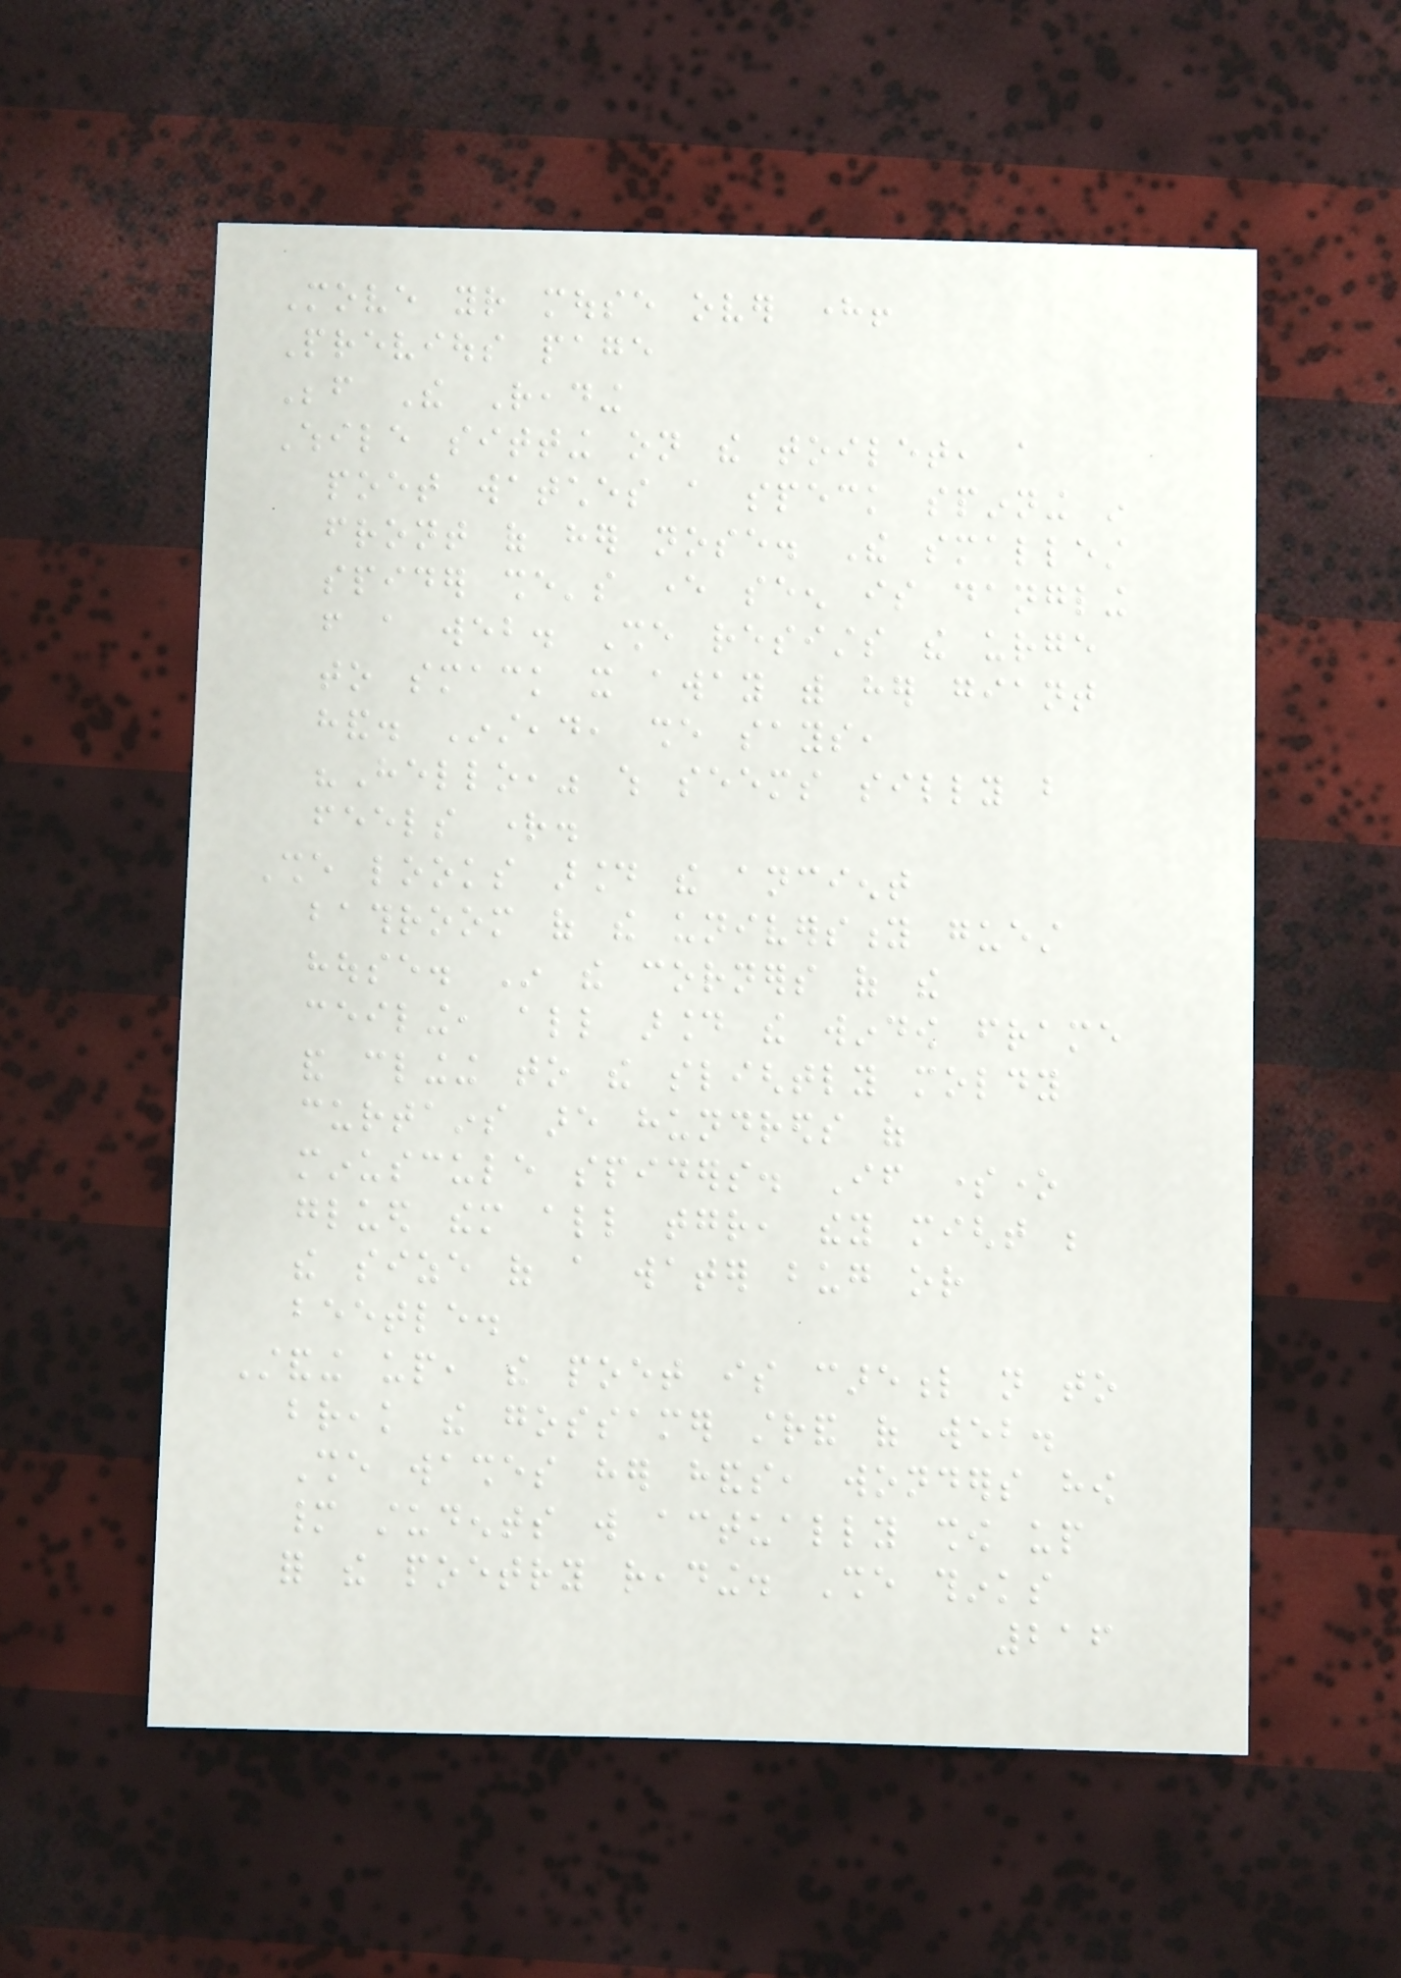Move your mouse over here!
Previous page
Before The Reading
While sitting on the toilet, a
poet watches a speck spinning in
front of her nose. The smallest
spider she's ever seen is dangling
from a web. She resists the urge
to smack it away with her giant
hand. Instead, she says,
"Hello," which seems silly but
feels right.
She looks around the ancient
bathroom of the university guest
house. In the corners of the
ceiling, all around the window frame
and clinging to the slightly moldy
curtains are hundreds of
minuscule spiders. If someone
glued them all together, they might be
the size of a water bug or
beetle.
Standing up, the poet is careful not to
break the gossamer strand of web.
She washes her hands, wonders how
many students will actually show up
for the poetry reading. She thinks
216
